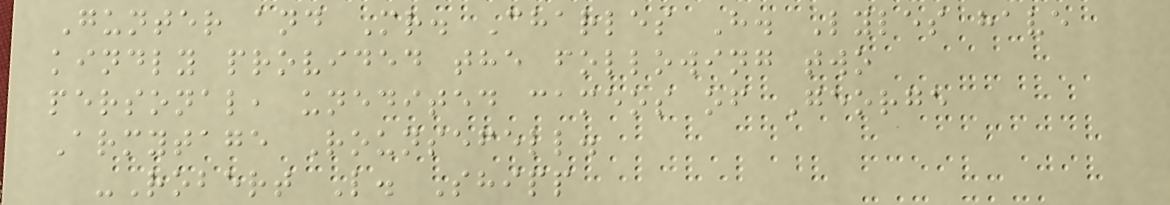Gunter and Mr. Charles H. Lyles have
kindly provided the following two
personal, unedited cameos of George
Armytage Rounsefell.
-Robert L. Shipp
